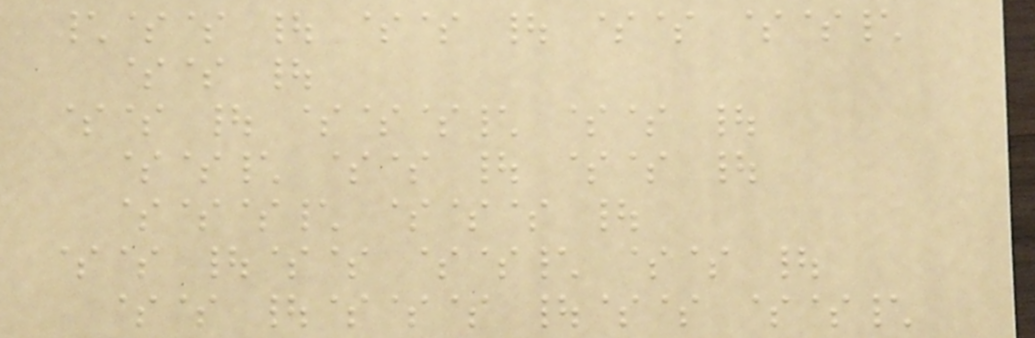\$$ | $$ | $$ $$\
$$ |
$$ | $$$\ $$ |
$$\ $$ | $$ |
$$$\ $$$ |
$$ |$$ $$\ $$ |
$$ |$$$ |$$ $$\
